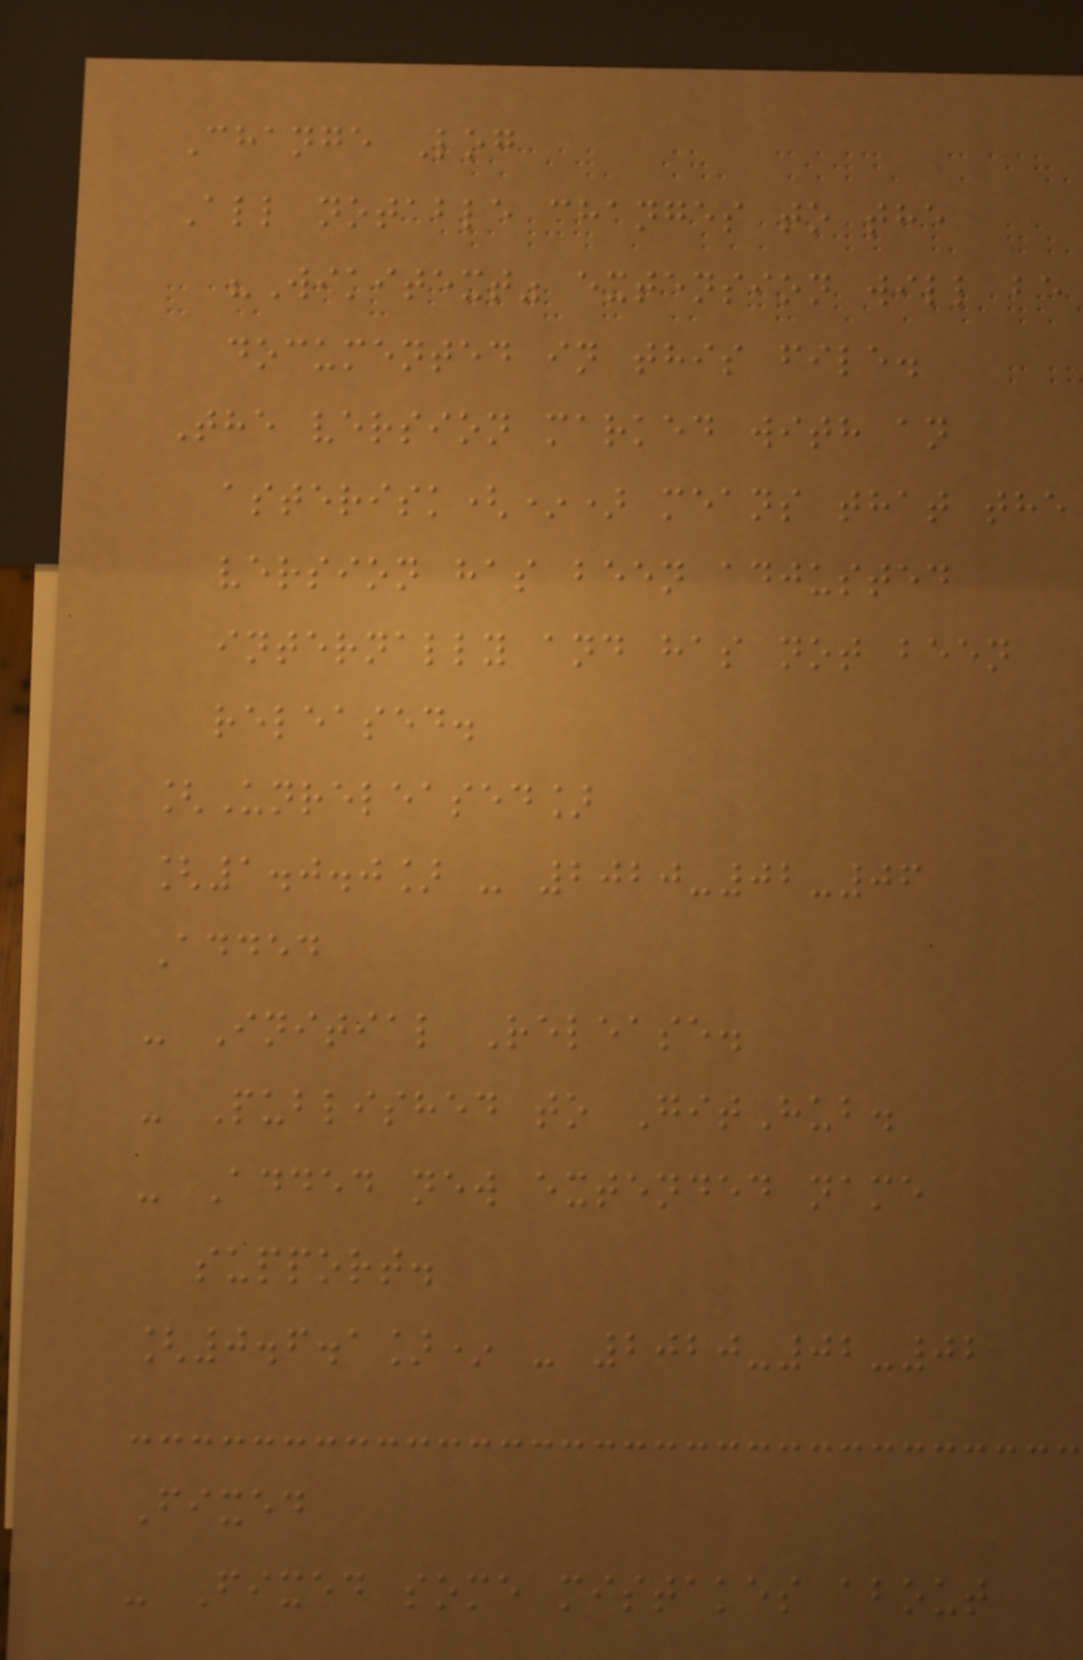Change Log
All notable changes to the
"Wikitext" extension will be
documented in this file.
The version marked with an
asterisk(*) means that the
version has been adjusted
internally and has not been
released.
[Unreleased]
[1.0.0] - 2020-02-06
Added
- Initial Release.
- Published to GitHub.
- Added new extended name
support.
[0.6.1]* - 2020-02-02
Fixed
- Fixed some mistakes about
